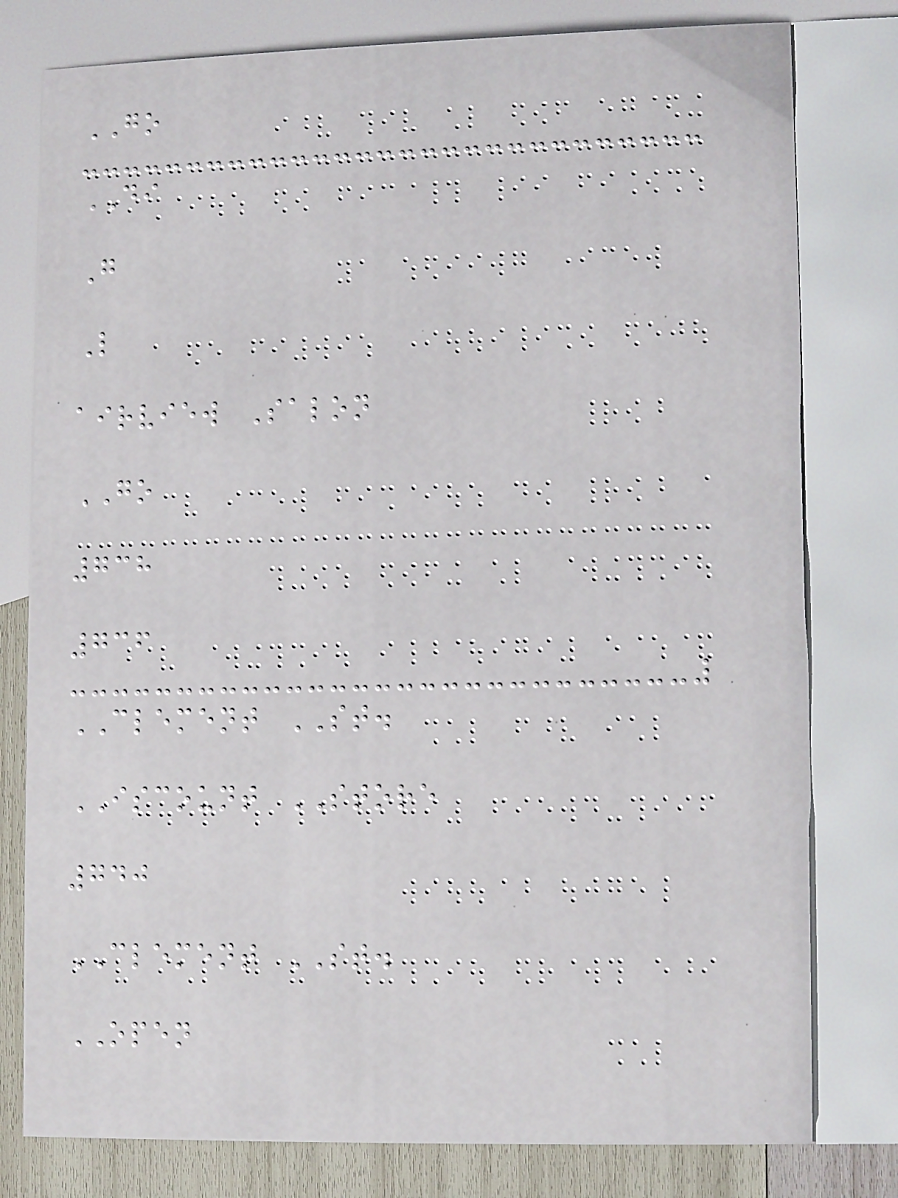GO
DI
G
L
airview Salon
GO
738
736
CLEMENT ST.
ISCOUNT STORE
740
CLEMENT ST.
OPEN
